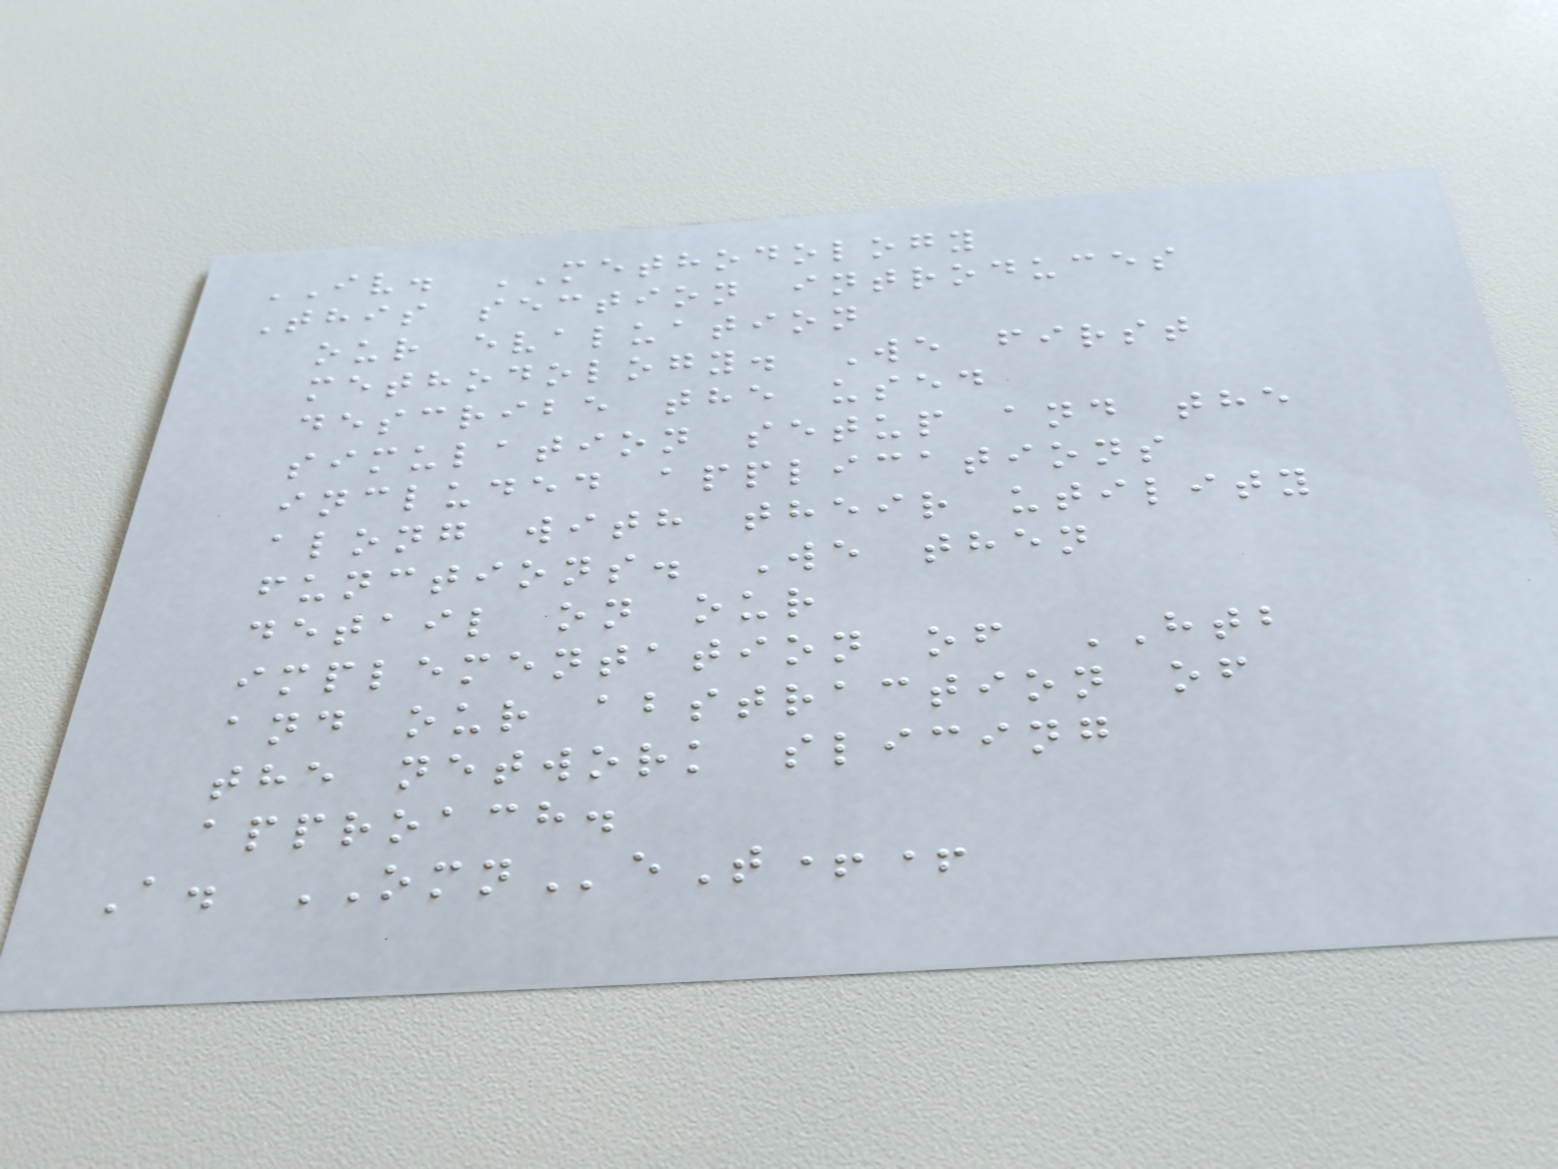IV. METHODOLOGY
This section introduces
our evaluation
methodology. We first
describe the used
simulation setup and the
included applications
along with their utility
functions. We then
detail on our
implementation of HTB
and our abstraction of
the network slicing
approach.
A. OMNeT++
